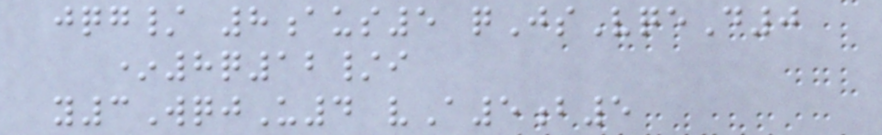jqg/ 8aus5 qJsVqeD0
*8q12/i
y3WqjU4 vA5b5
